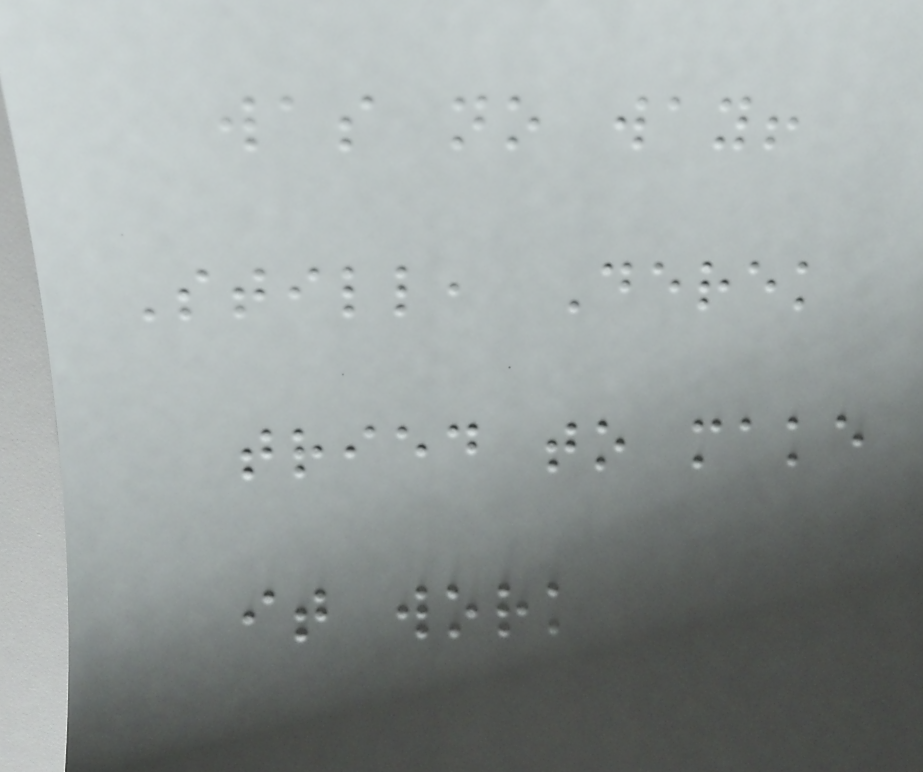was no way!
Still, Derek
tried to make
it work
